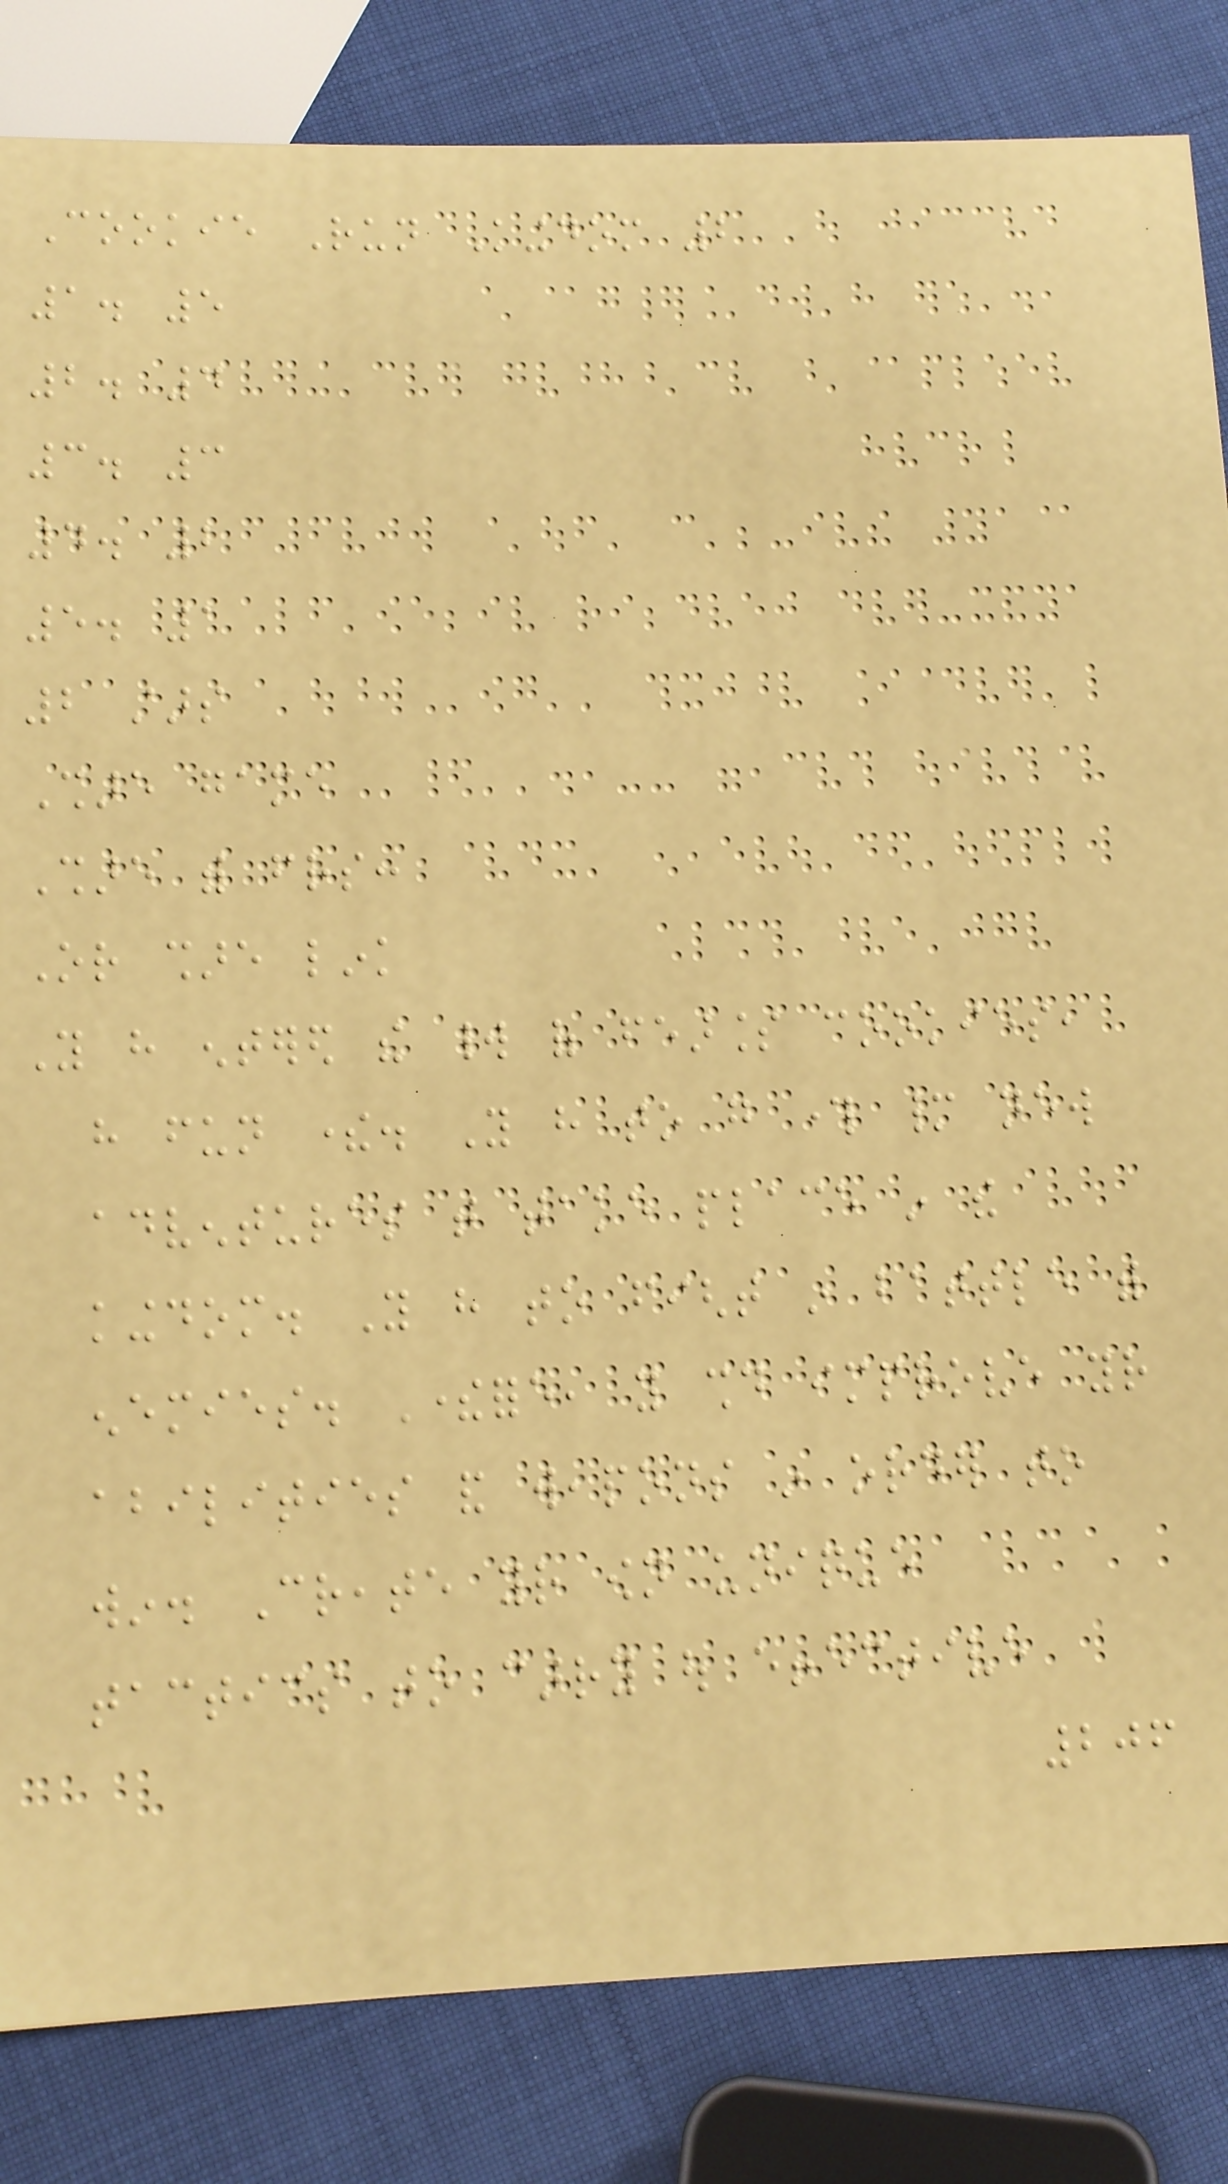Cookie Run Kingdom 2
1. 5
2. 4
3. 3
4. 2
5. 1
2 stars
Share game
Share with friends:
Or share link
You have entered the world of fearless cookies,
have fun there. You have to go through many new
adventures that take place in the
kingdom. You have to fight in battle with
enemies. Therefore, you should improve your
abilities and weapons in order to
win. Create your own unique
tactics to carry out effective
206
